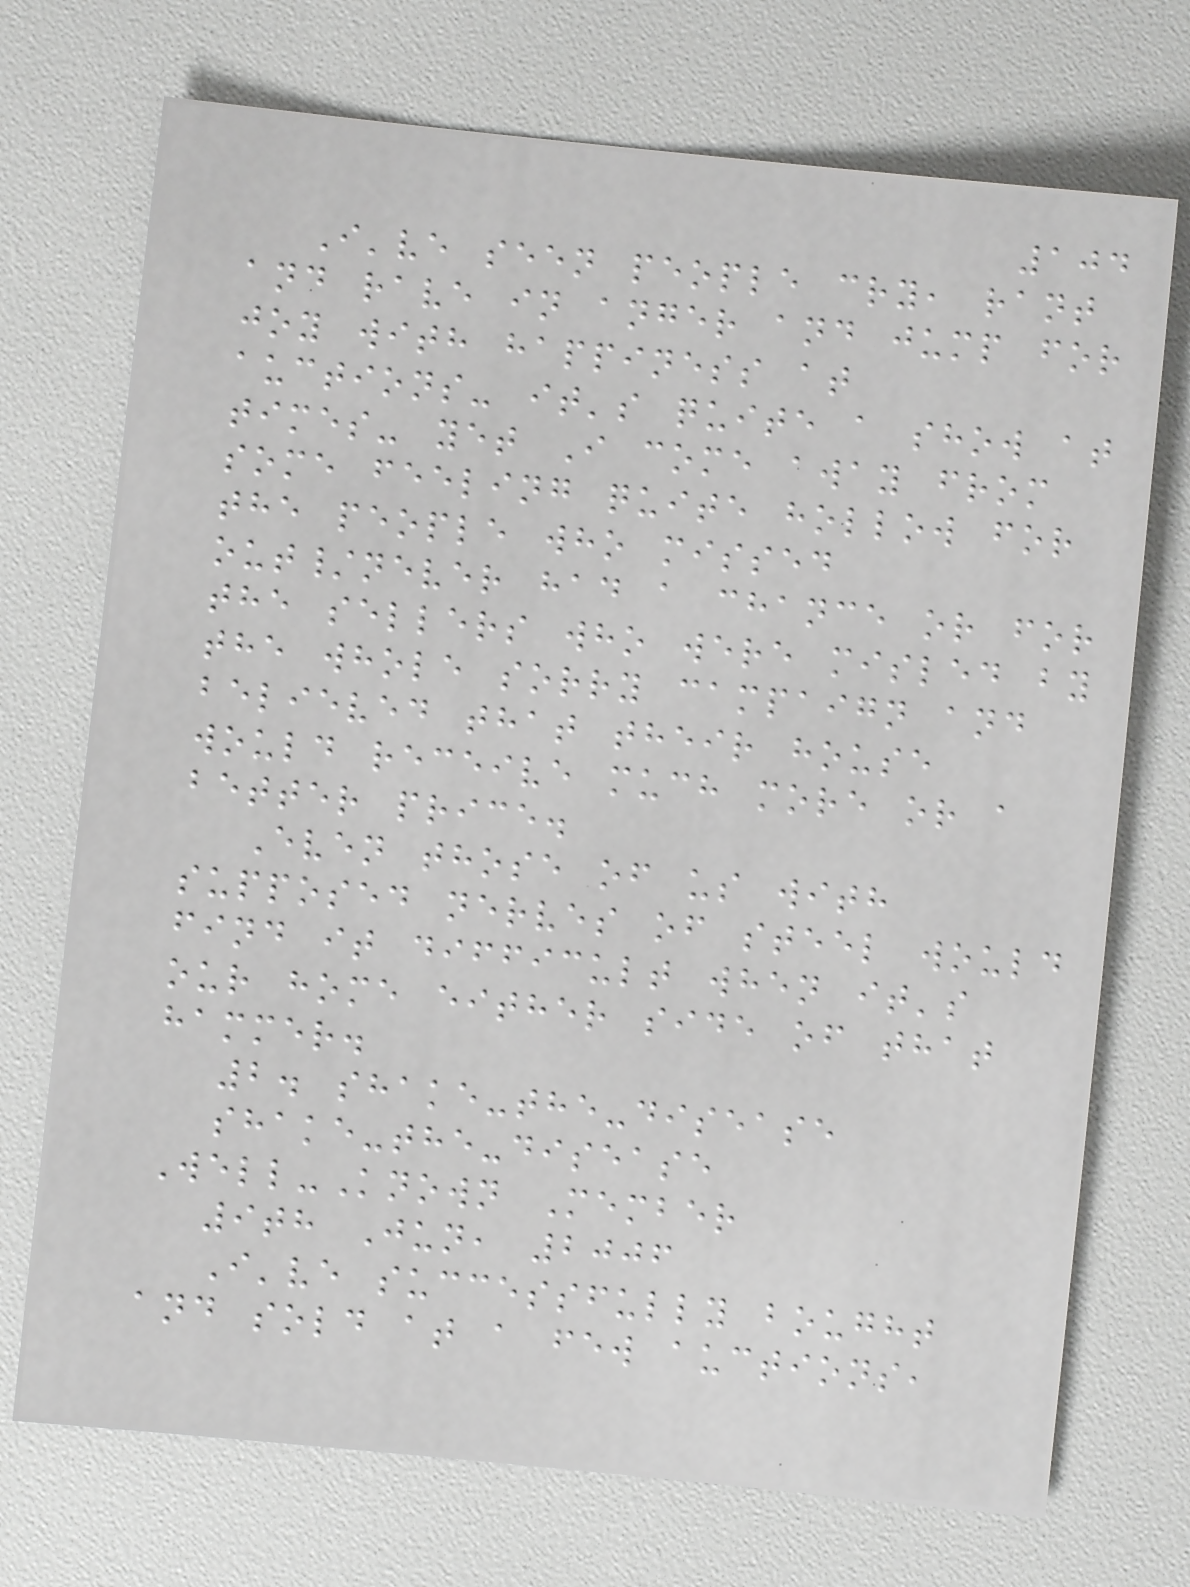104
I've seen people cry, rant
and rave in anger and jump for
joy with happiness at
auctions- it's quite a show at
times- yet I come away from
some feeling quite hollow for
the people who missed
out/never had a chance or for
the sellers who were misled by
the whole sorry campaign and
believed that their house
would receive much more or a
better price.
Even those of us with
supposed nerves of steel would
find it difficult when it's
our home either side of that
hammer.
2. shake-the-disease
shake-the-disease
Well-Known Member
9th Jun, 2006
I've successfully bought
and sold at a few auctions,
